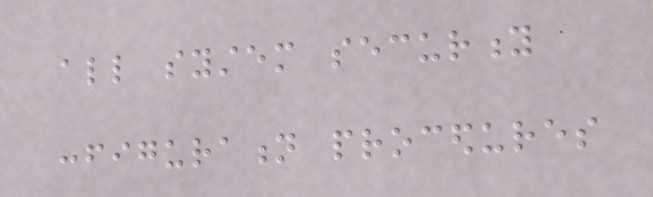all system security
configuration procedures
